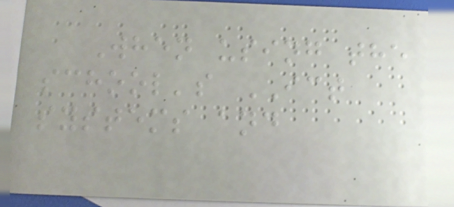When using the
school's ICT
systems and
